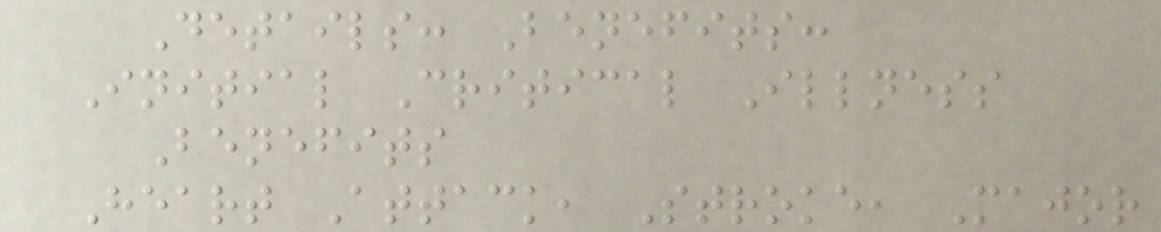Details: Benefits:
Initial Critical Illness
Benefits
Heart Attack, Stroke, Major
